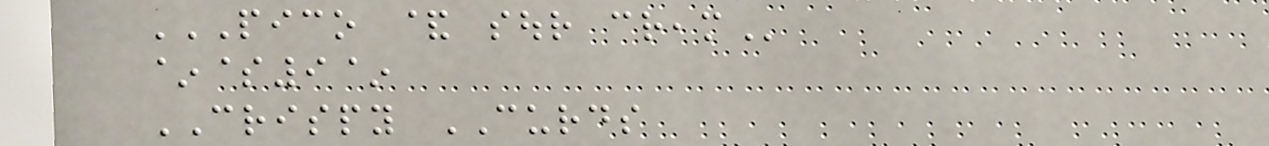PICO & SOUR CREAM
~$9~
CRISPY CURDS
